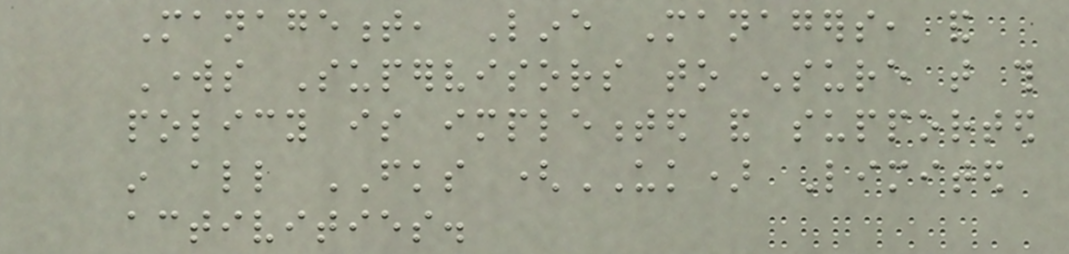Management, Line Managers, and
Works Supervisors to ensure that this
policy is implemented and supported
in all FKS (UK) Limited
activities.
